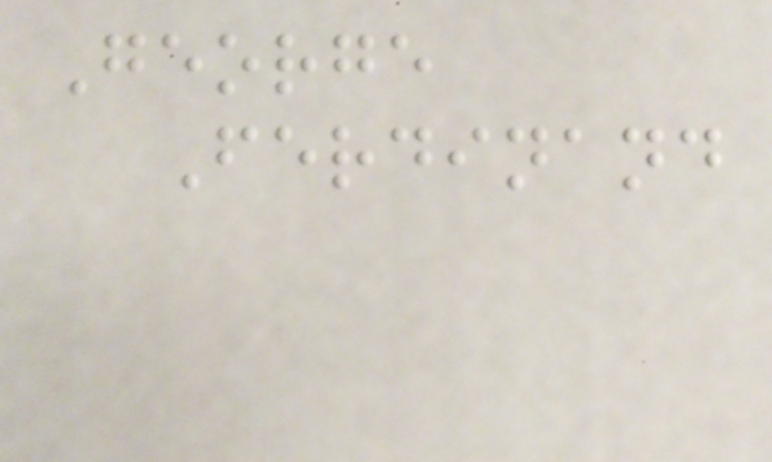George
Ferdinand
